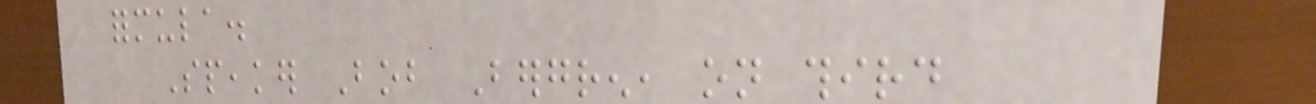formula.
Speaker Bob Bergren, on third
